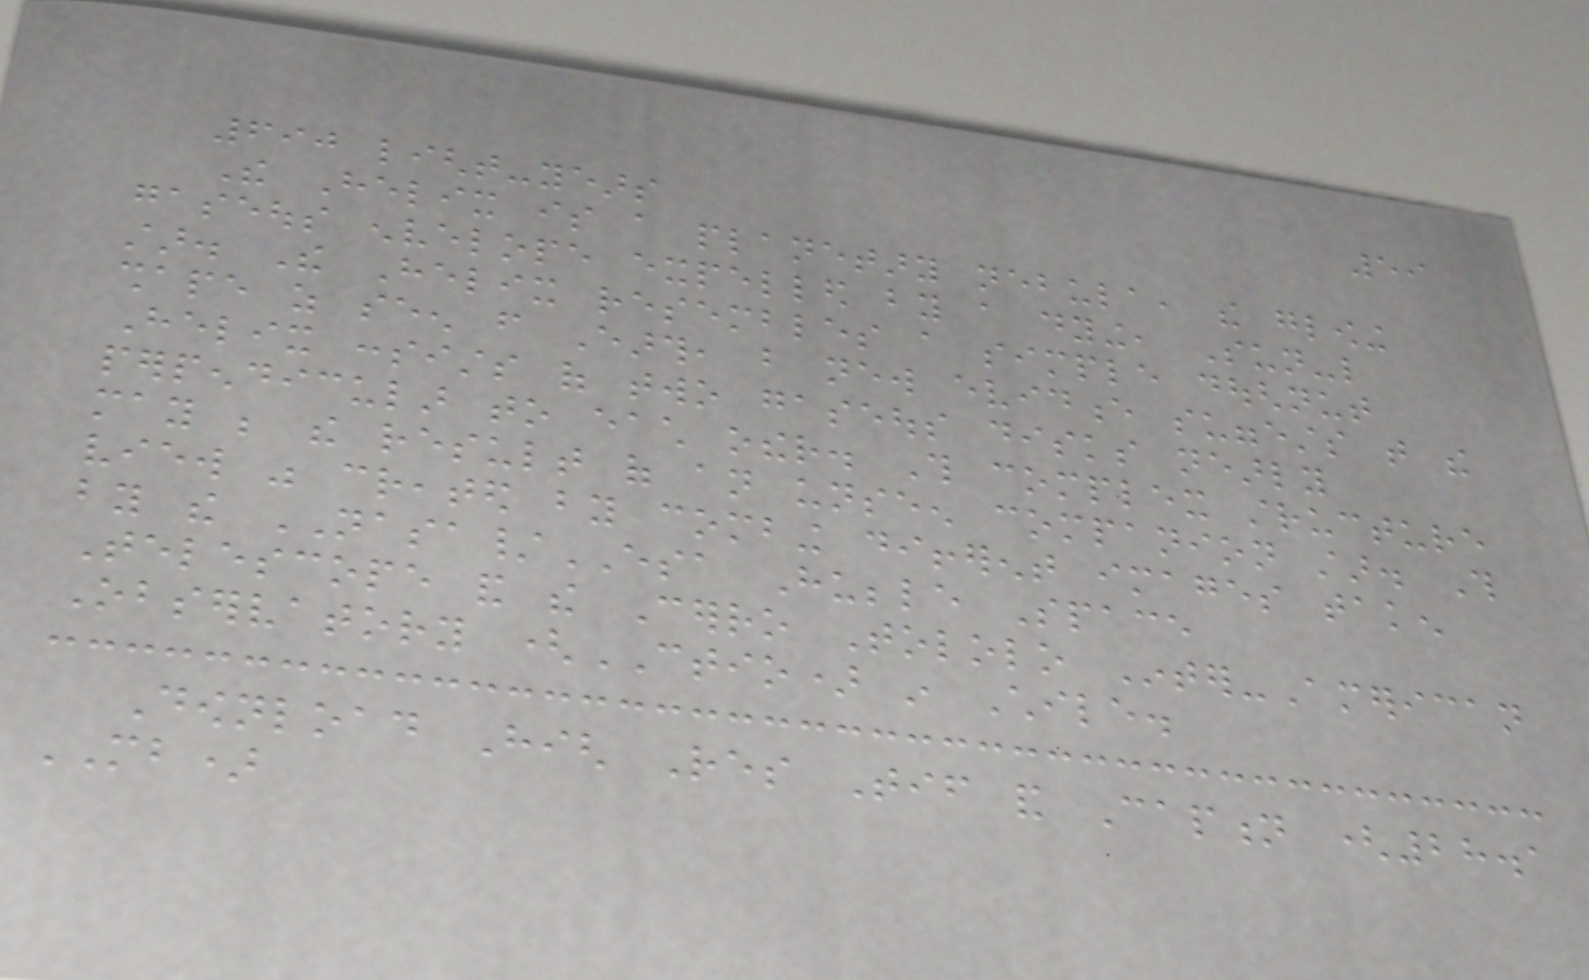59
690 light-years
The Helix is a planetary nebula, the glowing
gaseous envelope expelled by a dying, Sun-like
star. The Helix resembles a simple doughnut
shape as seen from Earth, but new evidence suggests that the
Helix consists of two gaseous disks nearly
perpendicular to each other. This complex structure
may be the result of an unseen companion star. This
view was created by combing different images taken
by the NASA/ESA Hubble Space
Telescope and the Cerro Tololo Inter-American
Observatory (CTIO) in Chile.
Download High Res Tif and Caption (28.1
MB)
